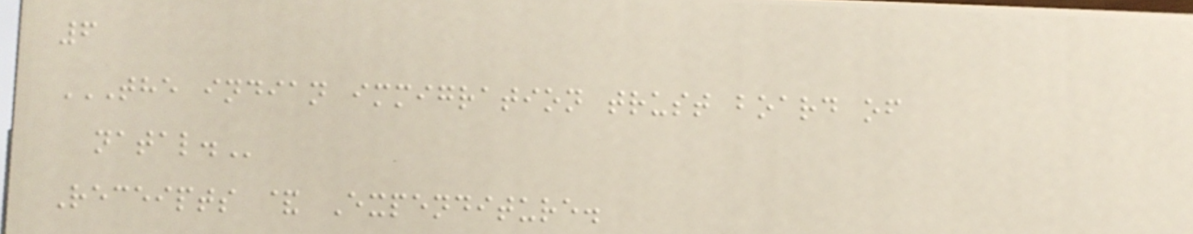6
THE INDIAN IMMIGRATION TRUST BOARD OF
NATAL.
Receipts & Expenditure.
